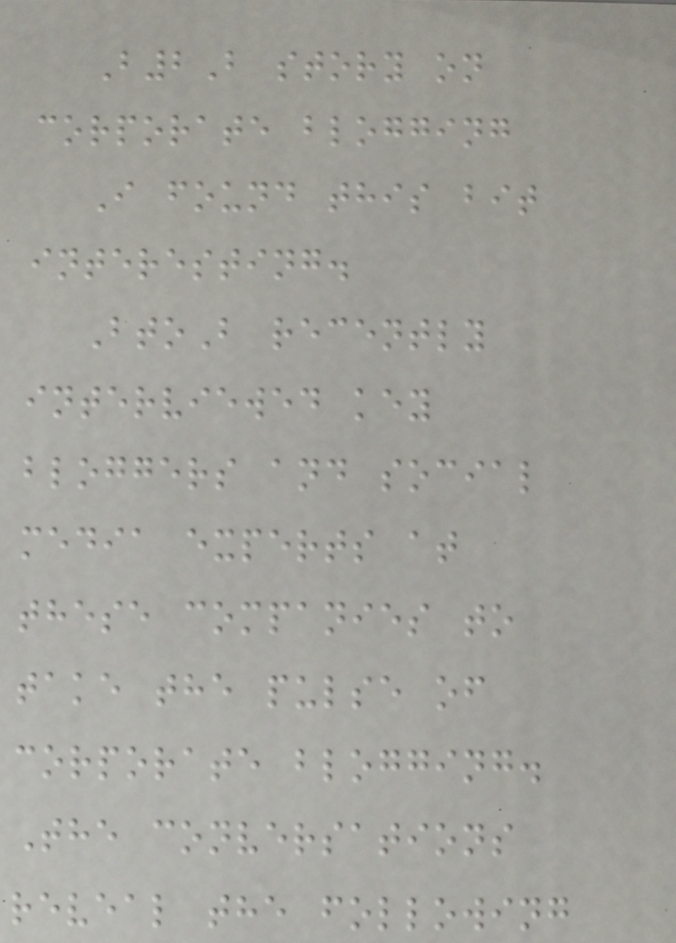B2B story on
corporate blogging
I found this bit
interesting.
BtoB recently
interviewed key
bloggers and social
media experts at
these companies to
take the pulse of
corporate blogging.
The conversations
reveal the following
